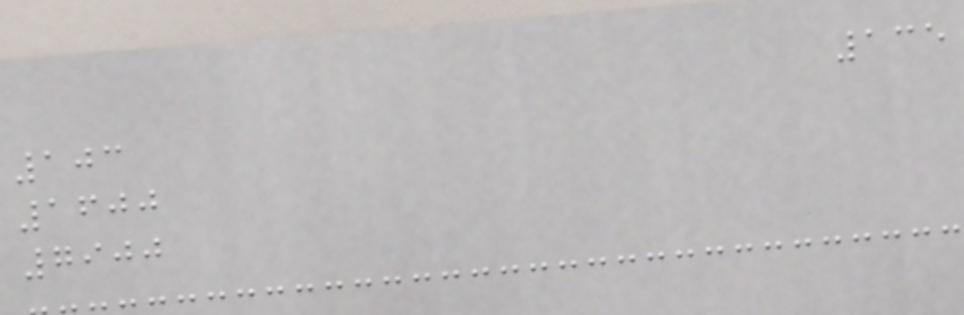135
103
1600
7900
